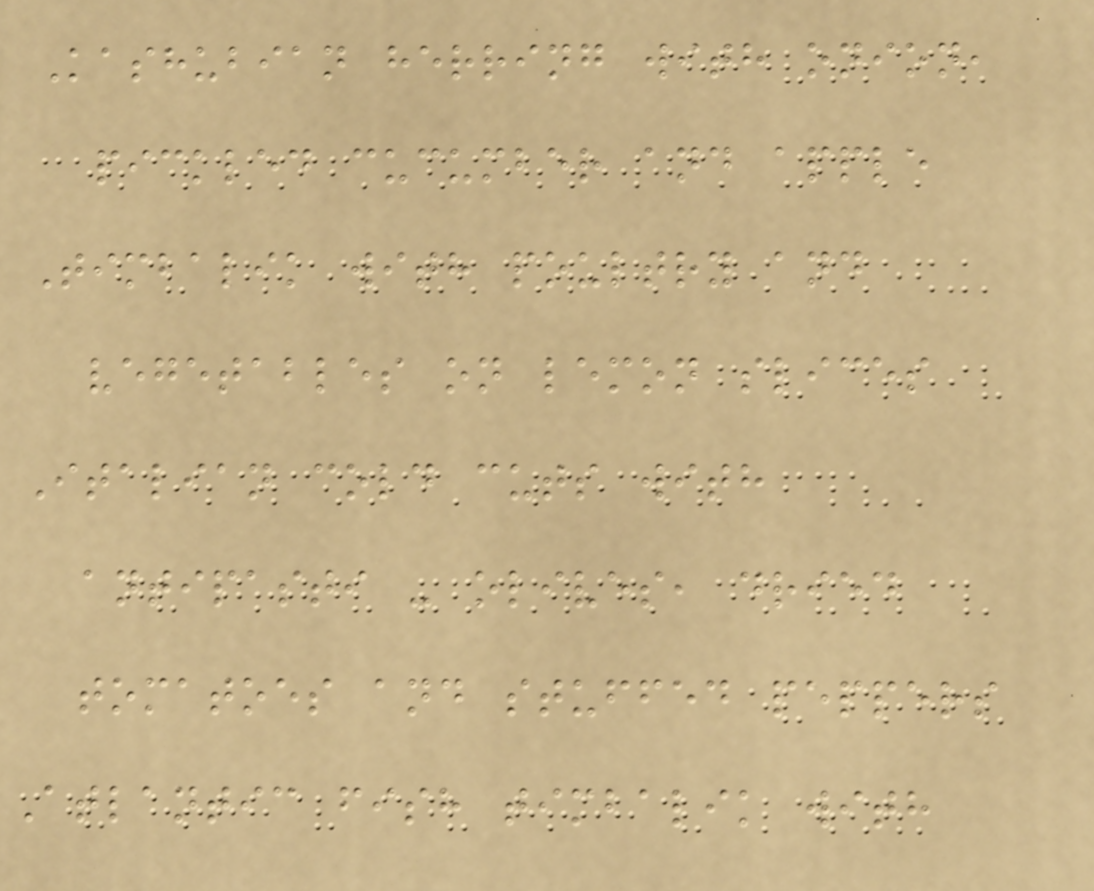Kashubian herring with onion,
pickled cucumber and apple
Timbalik with poultry and
vegetables on lemon slices
Italian cold cuts with
antipasti - olives, dried
tomatoes and stuffed peppers
Atlantic fish timbalik with
